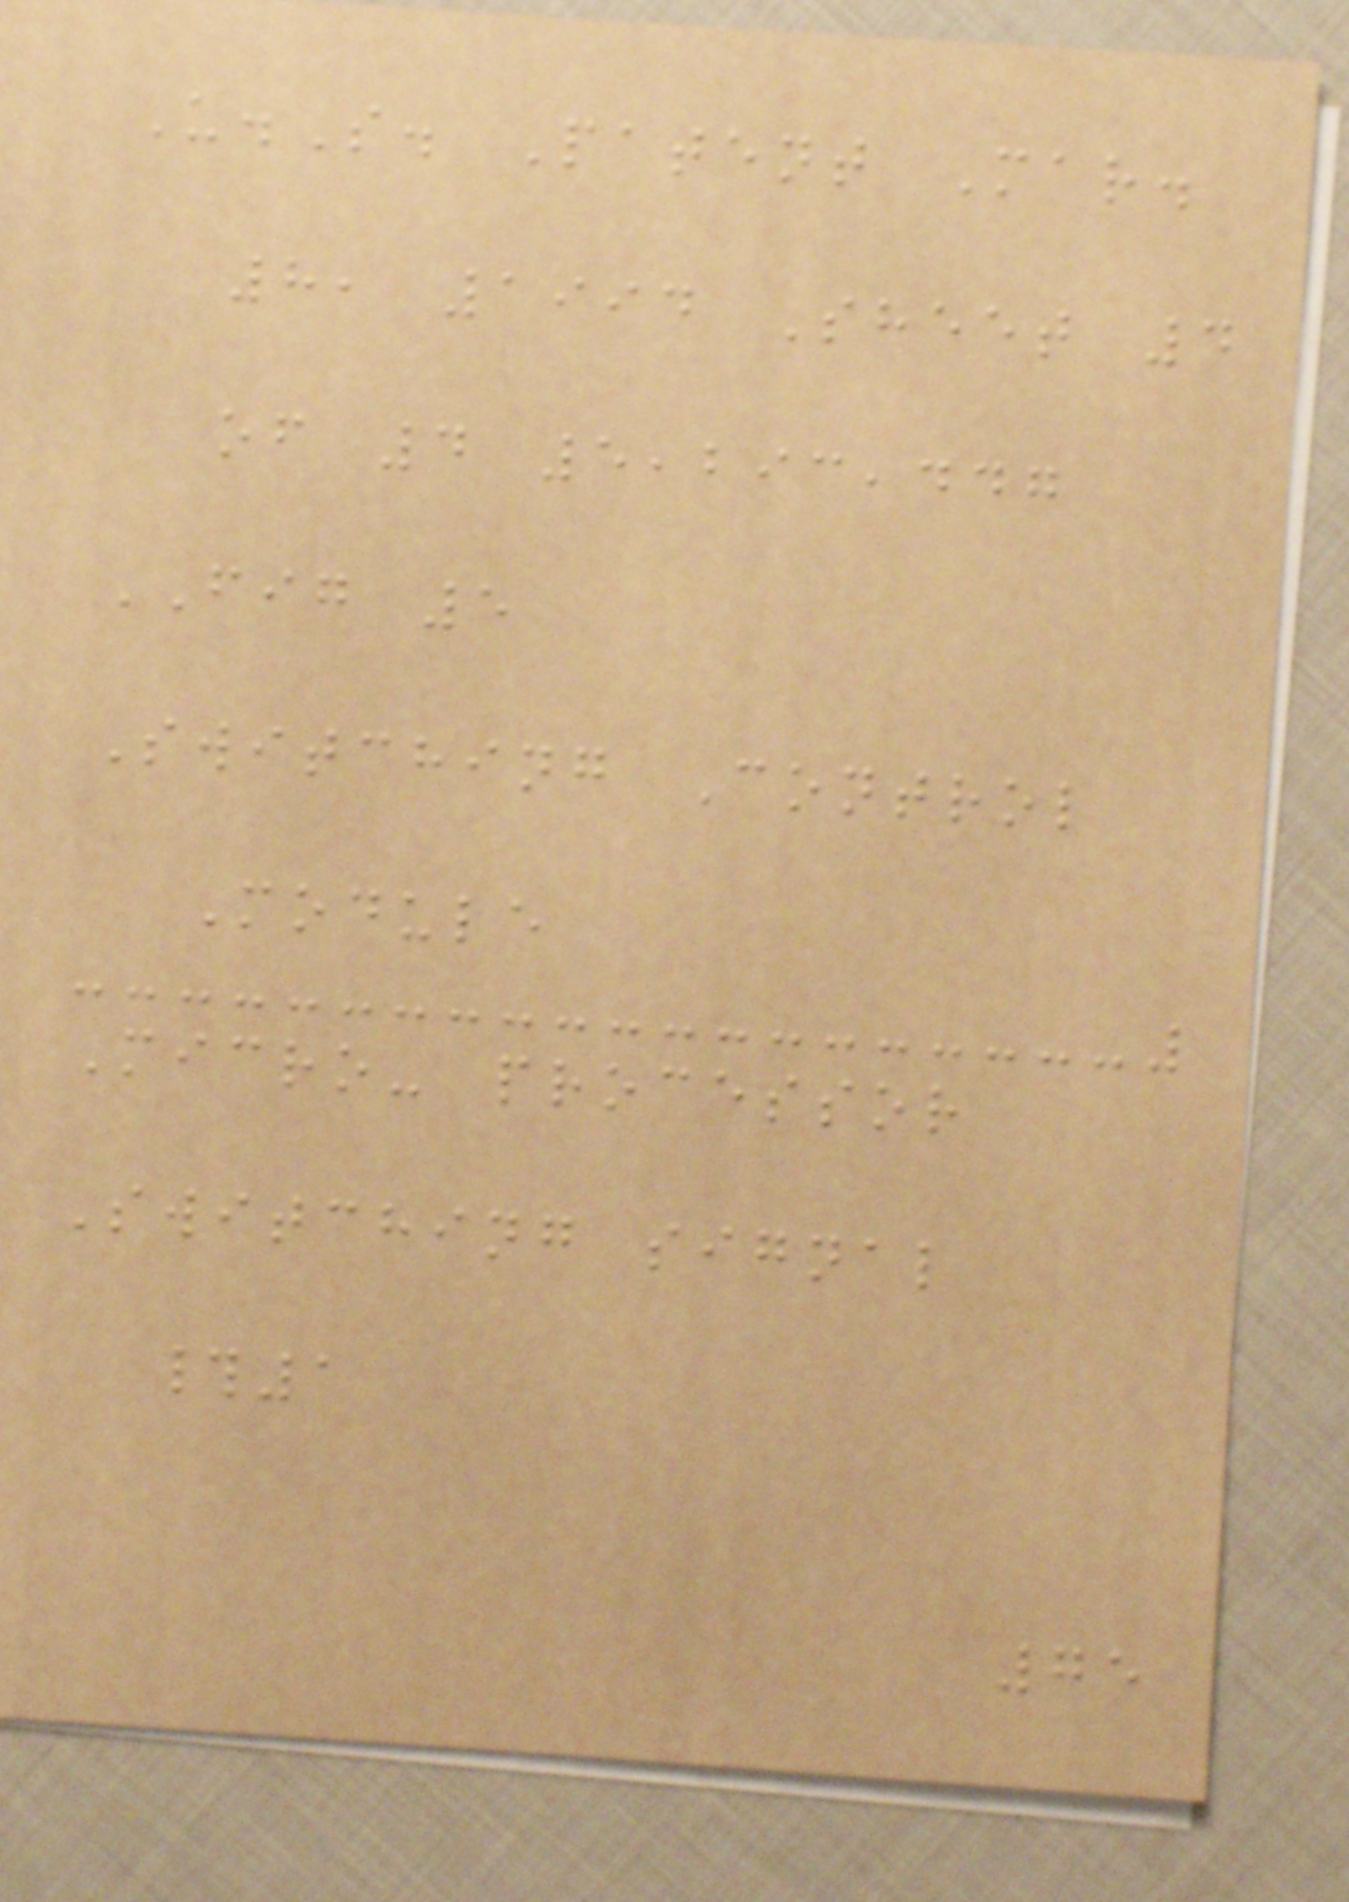U.S. Patent Mar.
8, 1994 Sheet 4
of 4 5,293,447
FIG 5
Switching Control
Module
Micro- processor
Switching signal
#1
75
